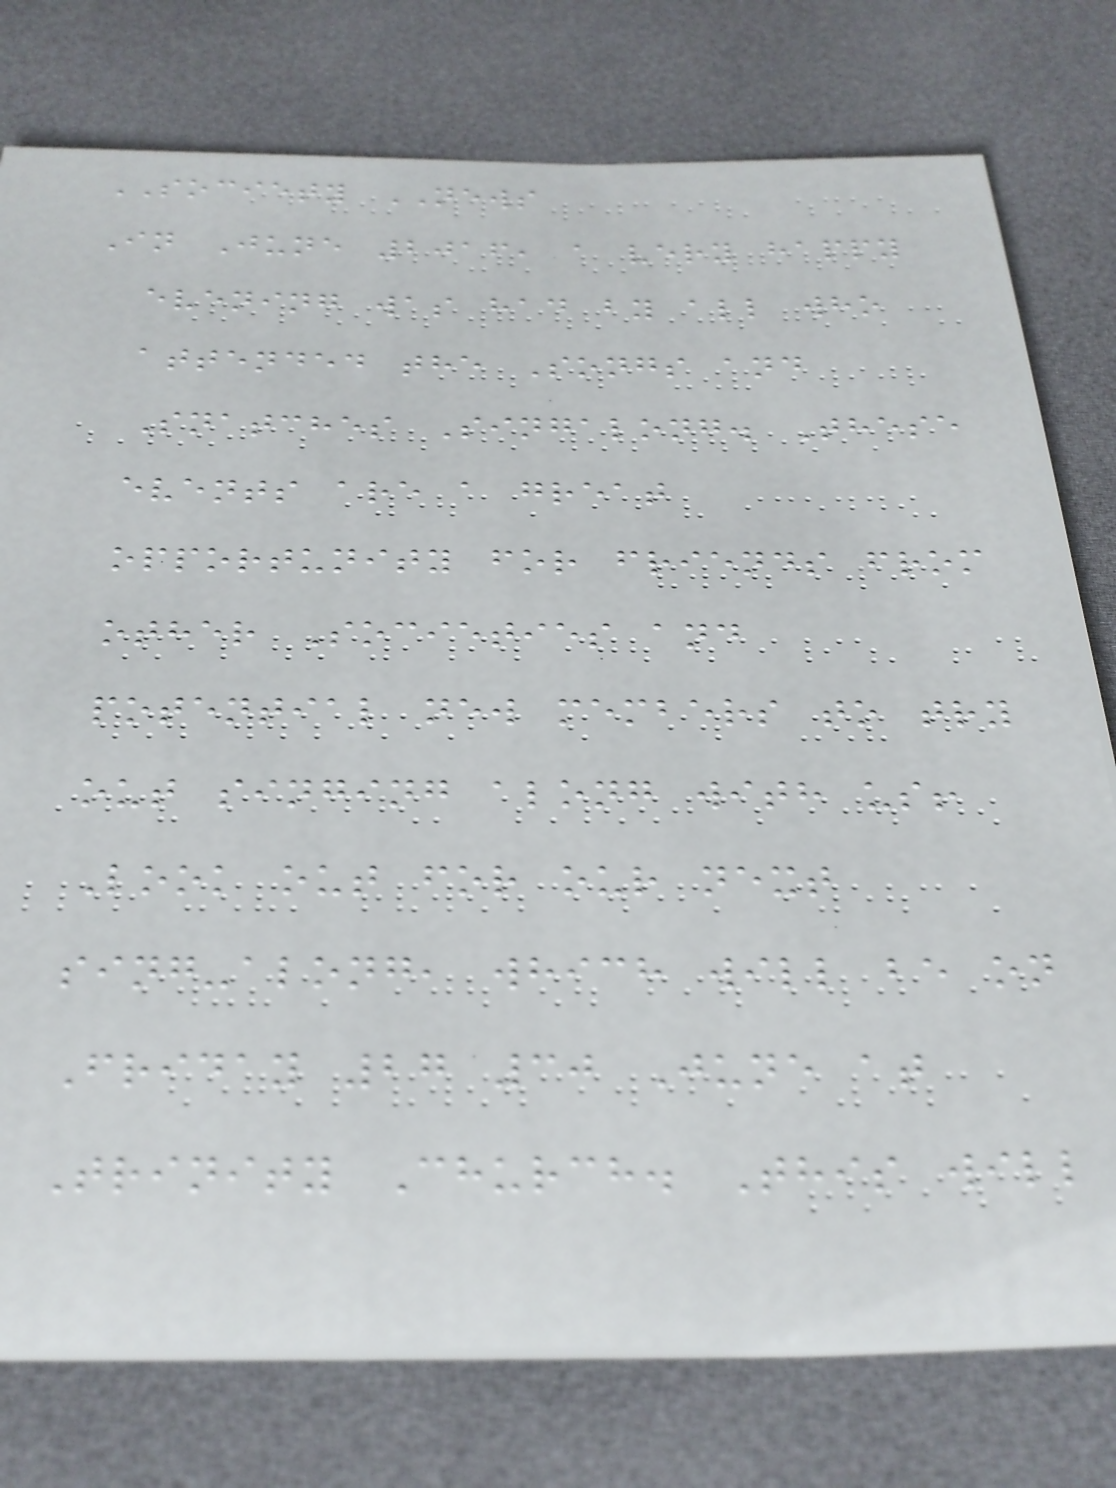SOCIETY NEWS
In June 2016, a very happy
evening was had by all who
attended the Songs and
Snatches Singalong. These
events are a great
opportunity for friends from
other Societies and
potential new members to try
out singing along with us!
Look out for our next
sing-along, which will be on
Friday 27 30 June at
Trinity Church. This will
